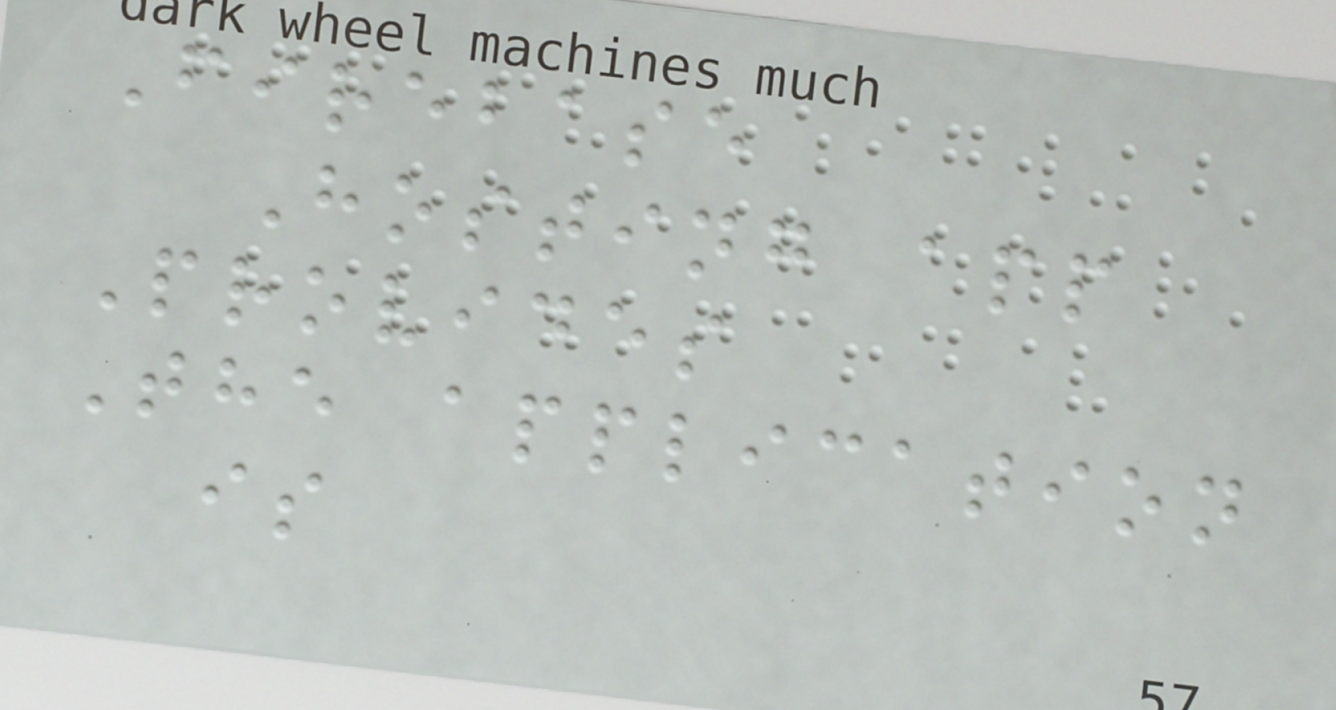Firebase
Hosting app
Provides
The application
is
